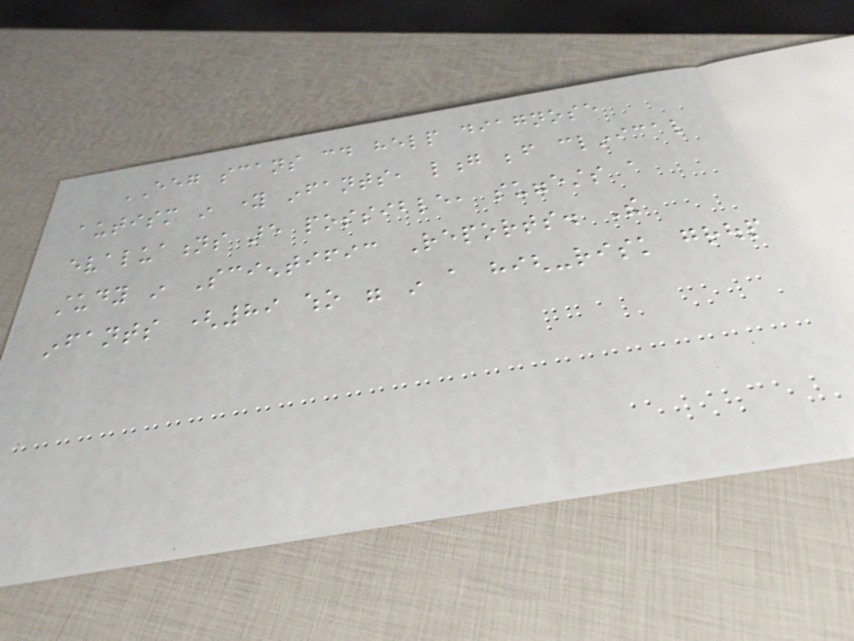EEG scans could help diagnose
autism in young infants, long before clinical
evaluations are possible, suggests a
study in Scientific Reports. The
infants (89 who were in a high-risk group
